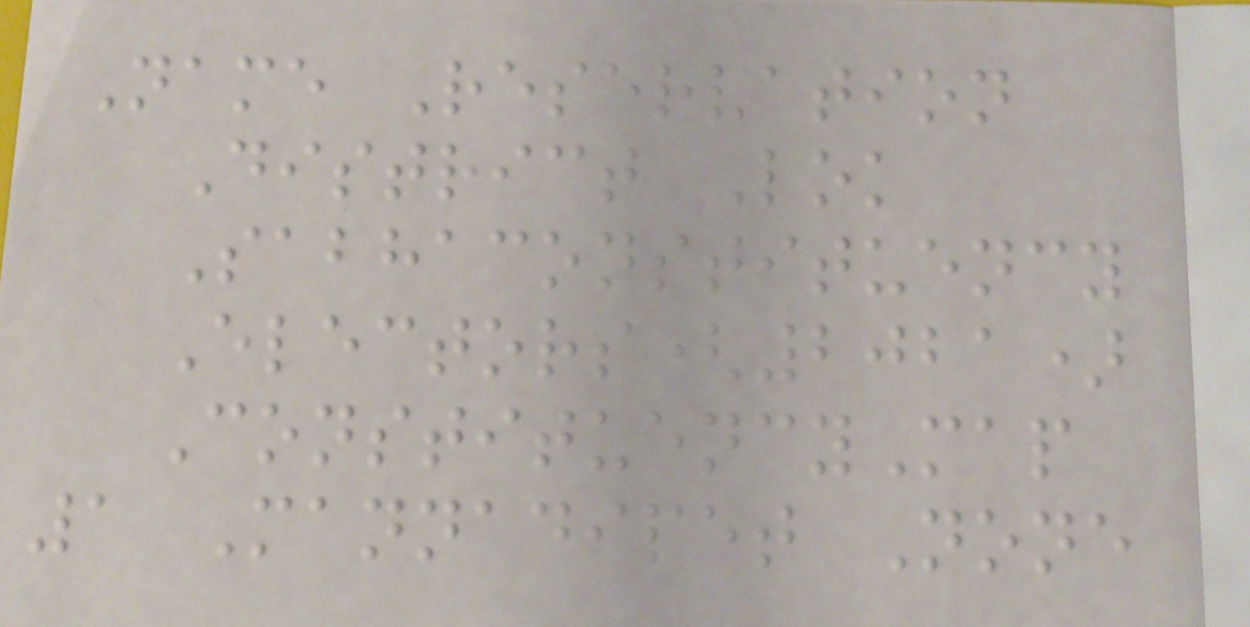Name Reservation
District Lok
Sabhaconstituency
Electors(2021)
ConstituencyMap
1 Mannadipet None
